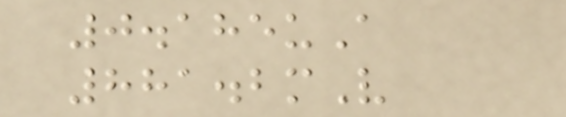0.185uA
881.2mV
